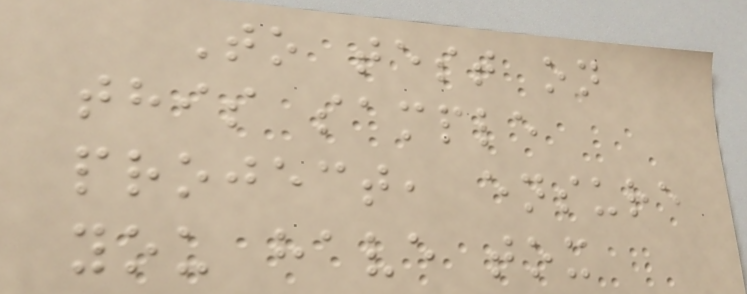To test on
this sample
project, ensure
you have tox
